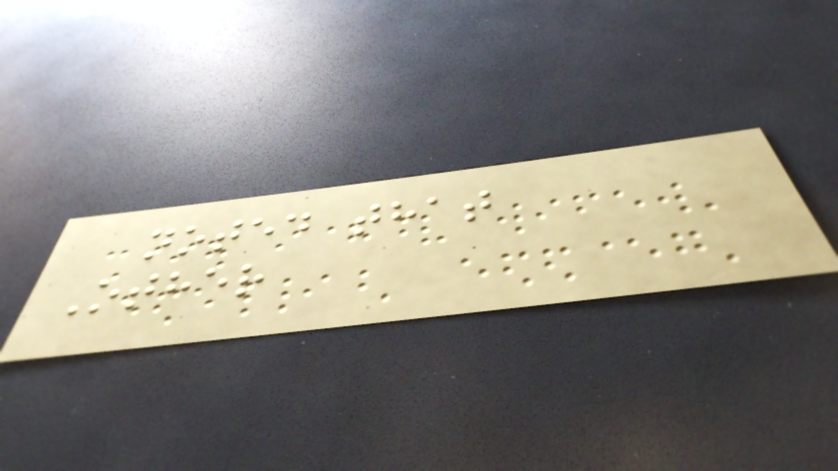noted that
Other
